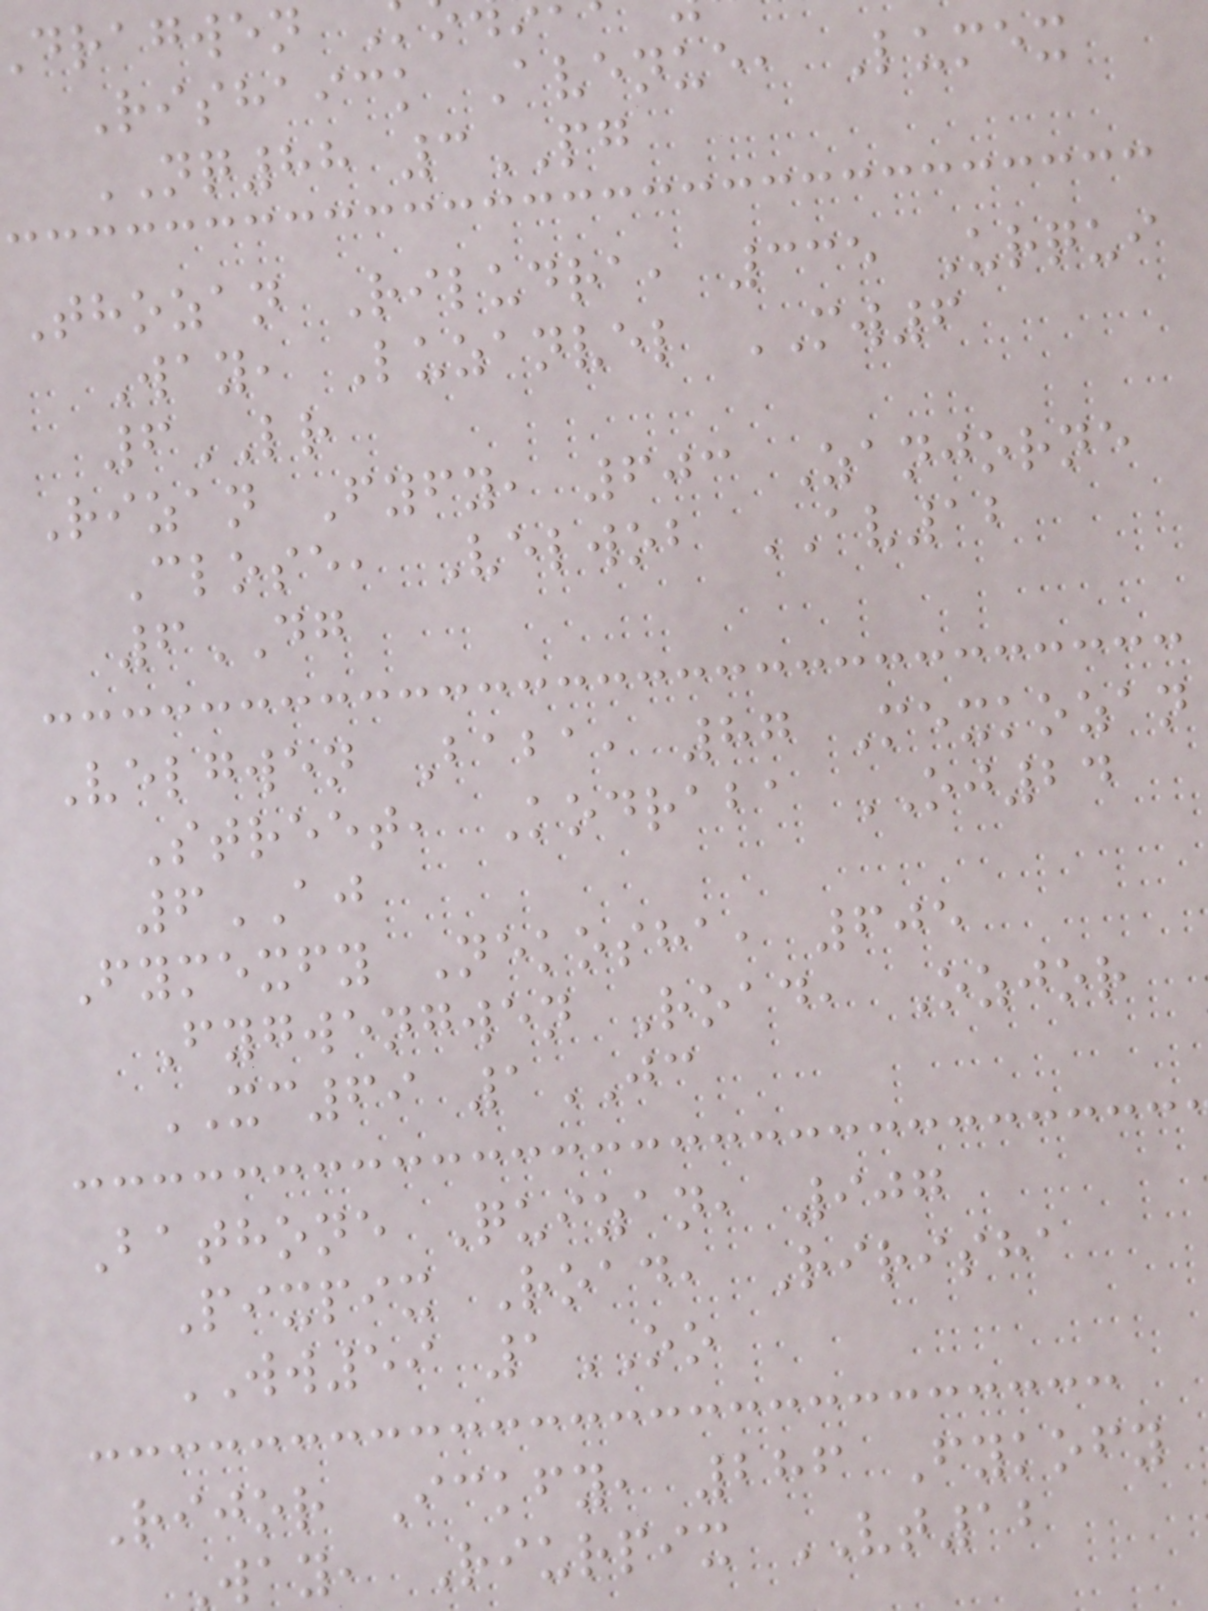dragwen
Rishaick Avenue, Lumex
NQ88 3PG
Thozan Riludra, 335 Urqui
Way, Luzanvel MW6
6LR
Rizan Fyfy, 603 Zanjorne
Close, Velwob AV12
6DG
Velgwen Baba, 87 Mexkozan
Street, Kodraba OJ24
6AJ
Fymexfy Nekosha, 605
Fygwengwen Road, Ozjor
XC69 1JC
Bathone Quizan, 907
Pixpix Road, Ririsha
WW59 1OO
Rijor Ickfy, 286 Fykofy
Way, Riurpix VT12
